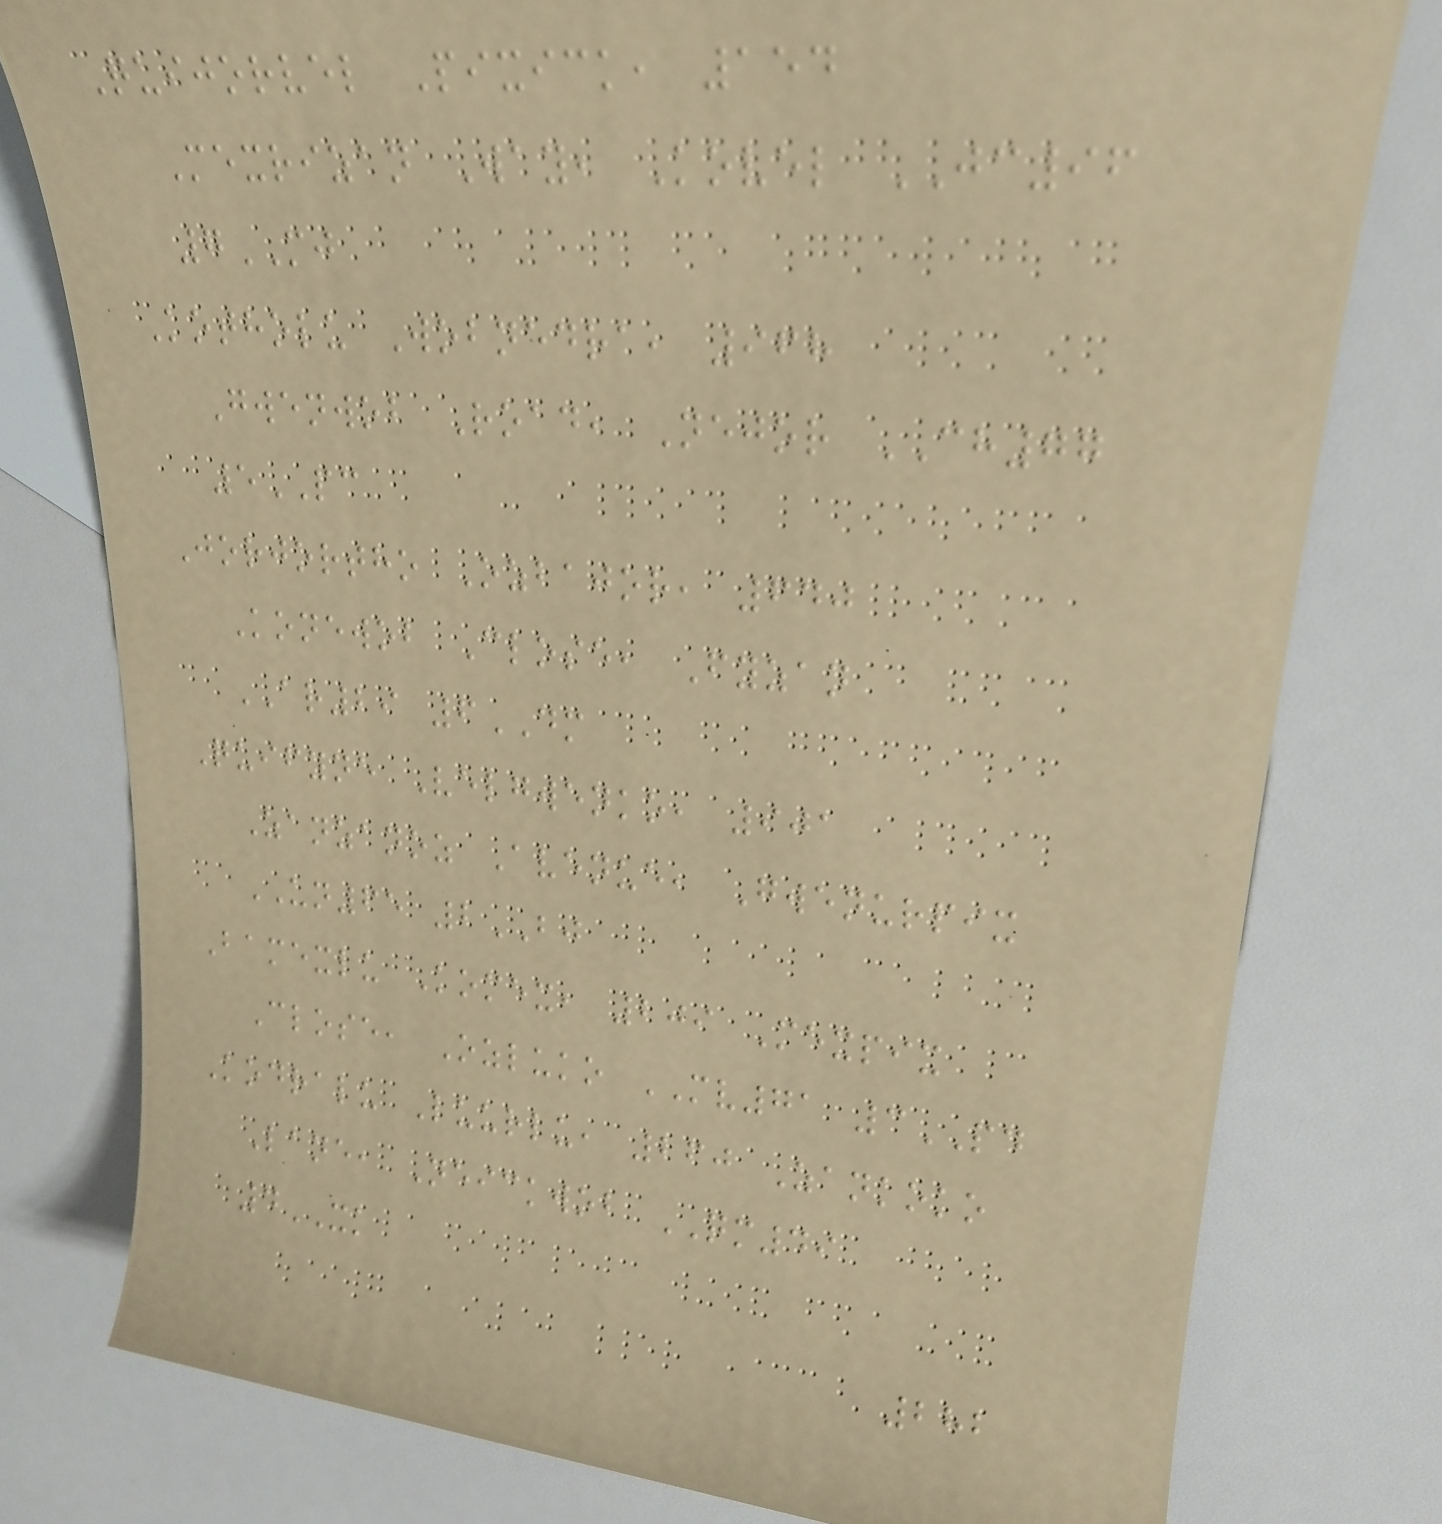Quijorvel Pixick, 154
Mexrizan Way, Kovel JC96
7MJ
Kotholu Wobnedra, 968
Gwenwob Road, Nejor CH77
5PC
Jorjortho Ozbajor, 640
Konewob Close, Fyzan
AR29 6DM
Quifyne Velgwenko, 901
Zanzanoz Avenue, Gwenurpix
UN65 2BJ
Bamexlu Komex, 209 Mexpix
Close, Ozluko MV71 3PD
Kodralu Luurlu, 260 Zankoko
Lane, Neickwob QM49
4XK
282
